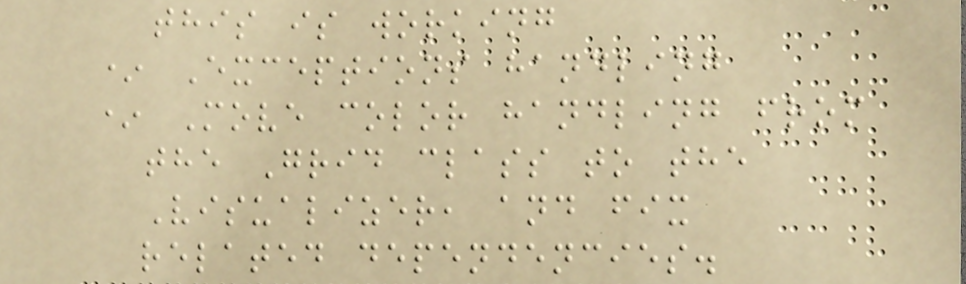this is working
* Exceptions handling
* Move color handling from
the Grid class to the
Visualizer, and fix
related dependencies.
